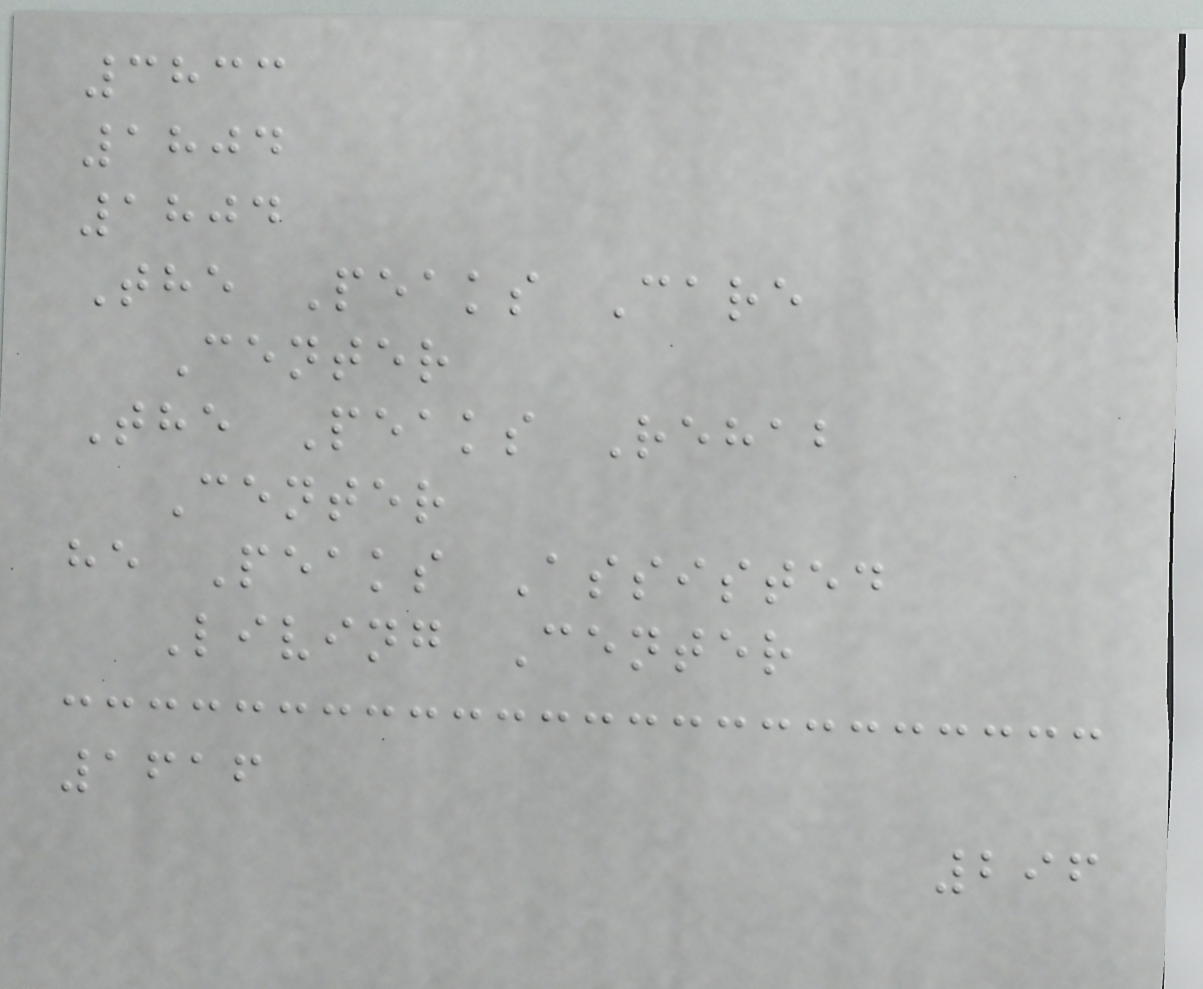3833
1804
1804
The Peaks Care
Center
The Peaks Rehab
Center
he Peaks Assisted
Living Center
1616
296
